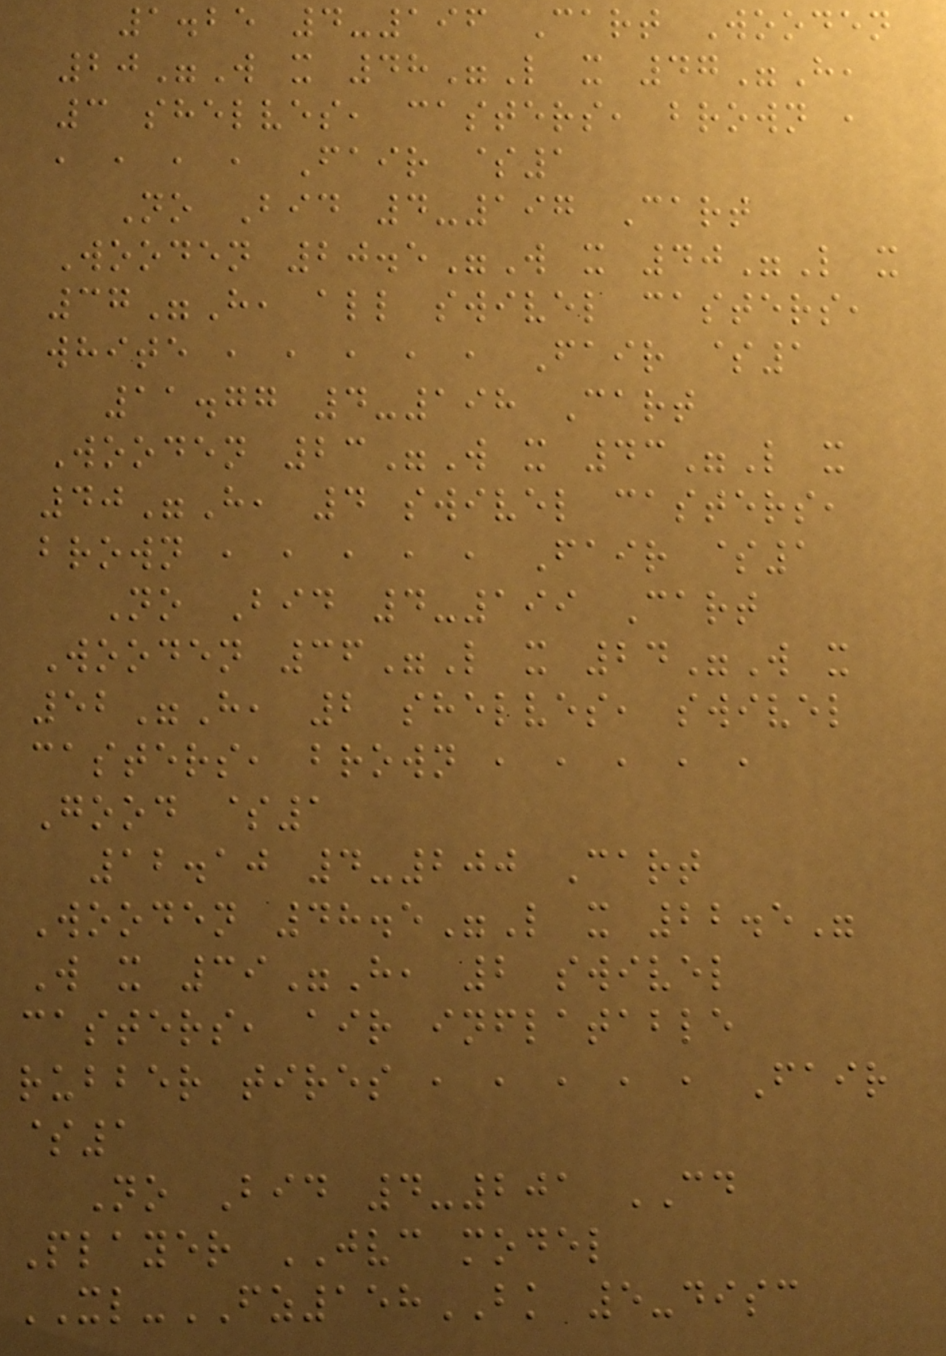1.25 4-196 Cart Wooden
20"W x 48"L x 47"H,
3 shelves, casters, brown ,
, , , , Fair $1
No Bid 4-197 Cart
Wooden 20.5"W x 40"L x
37"H, all swivel casters,
white , , , , , Fair $1
11.77 4-198 Cart
Wooden 23"W x 43"L x
40"H, 4 swivel casters,
brown , , , , , Fair $1
No Bid 4-199 Cart
Wooden 36"L x 24"W x
52"H, 2 shelves, swivel
casters, brown , , , , ,
Good $1
12.10 4-200 Cart
Wooden 48.5"L x 22.5"
W x 39"H, 2 swivel
casters, air inflatable
rubber tires , , , , , Fair
$1
No Bid 4-201 CD
Player JVC model
XL-FZ158BK 5-disc
